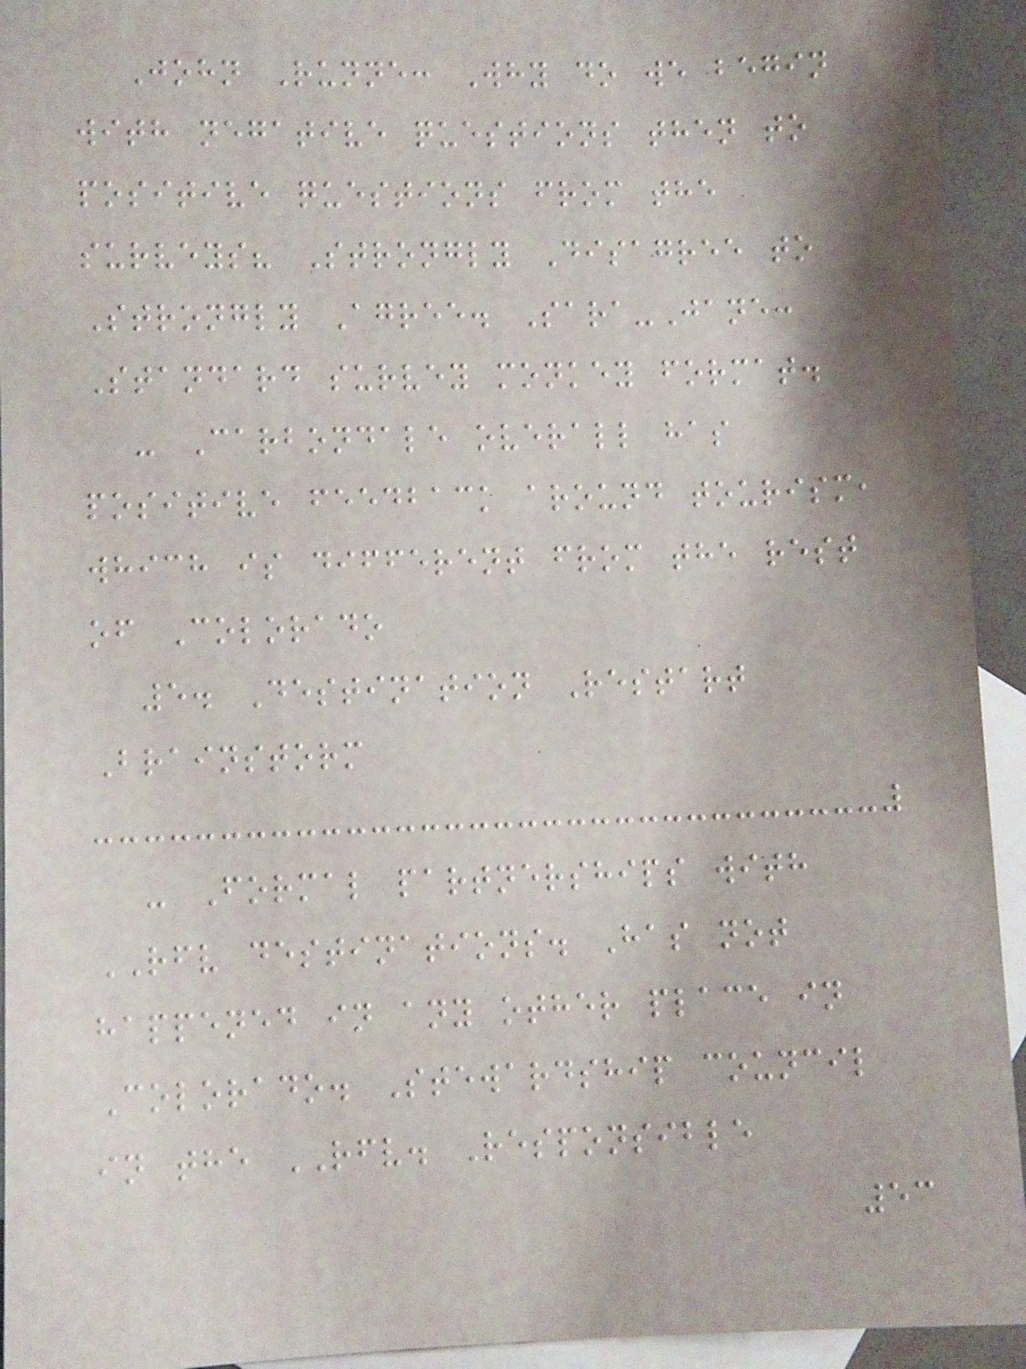John Runne: Why do we begin
with negative questions then to
positive questions from the
surveys? Strongly Disagree to
Strongly Agree. Sara-Jane:
Standard survey monkey format.
- Carbondale overall has
positive feedback around tourism,
which is different from the rest
of Colorado
5. Destination Restart
Brainstorm
- Formal partnerships with
RFV destinations. Has not
happened in any other place in
Colorado. Stewardship council
in the RFV. Responsible
53
